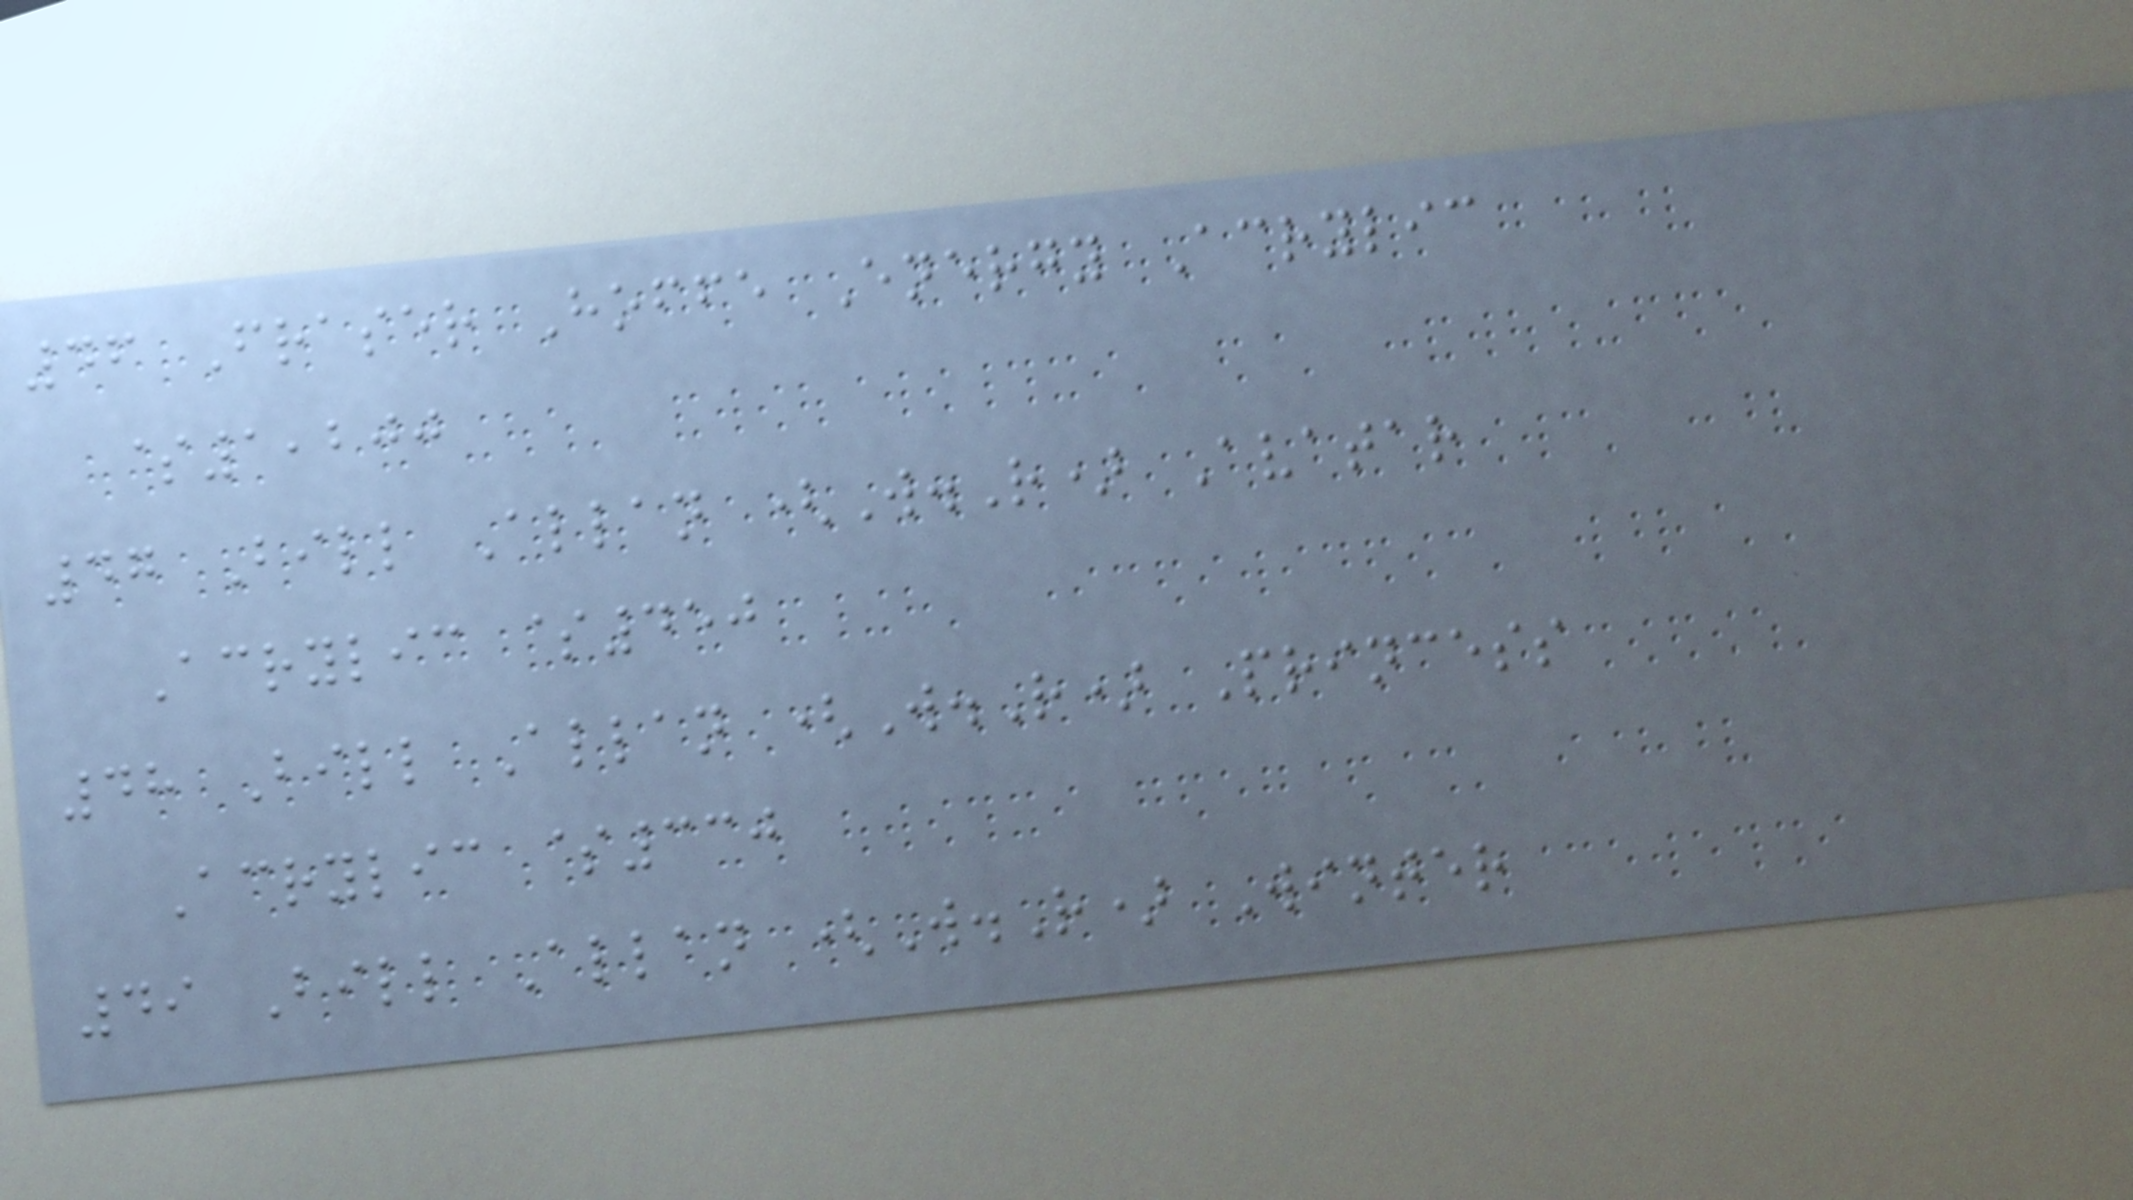46 Fraser Hoffe Energy Acrylic
$1,200
47 Bill Allan (W.R) Avatar
Acrylic $450
48 Bill Allan (W.R) Princess
Acrylic $330
49 Bill Allan (W.R) Winter
